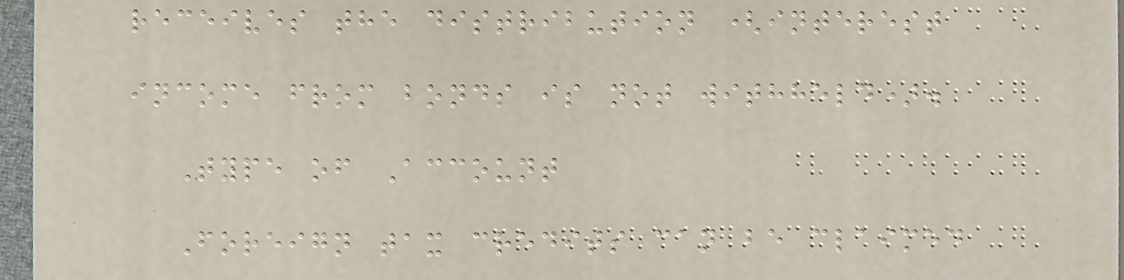receives the distribution (interest
income from bonds is not withheld).
Type of Account
Foreign tax credits can be claimed
